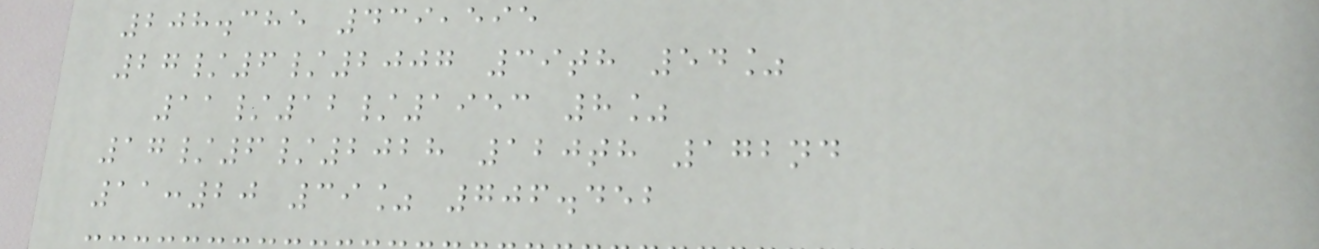208.385 439,595
27/6/2007 39th 54%
11/12/1953 8%
17/6/2028 120th 172nd
11:20 39% 706.452
